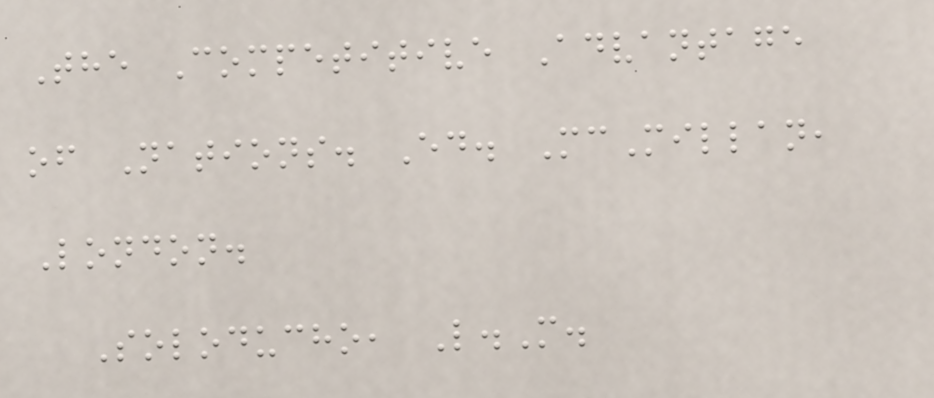The Competitive Advantage
of Nations. Ed. McMillan,
London.
Soloducho, L.M.
